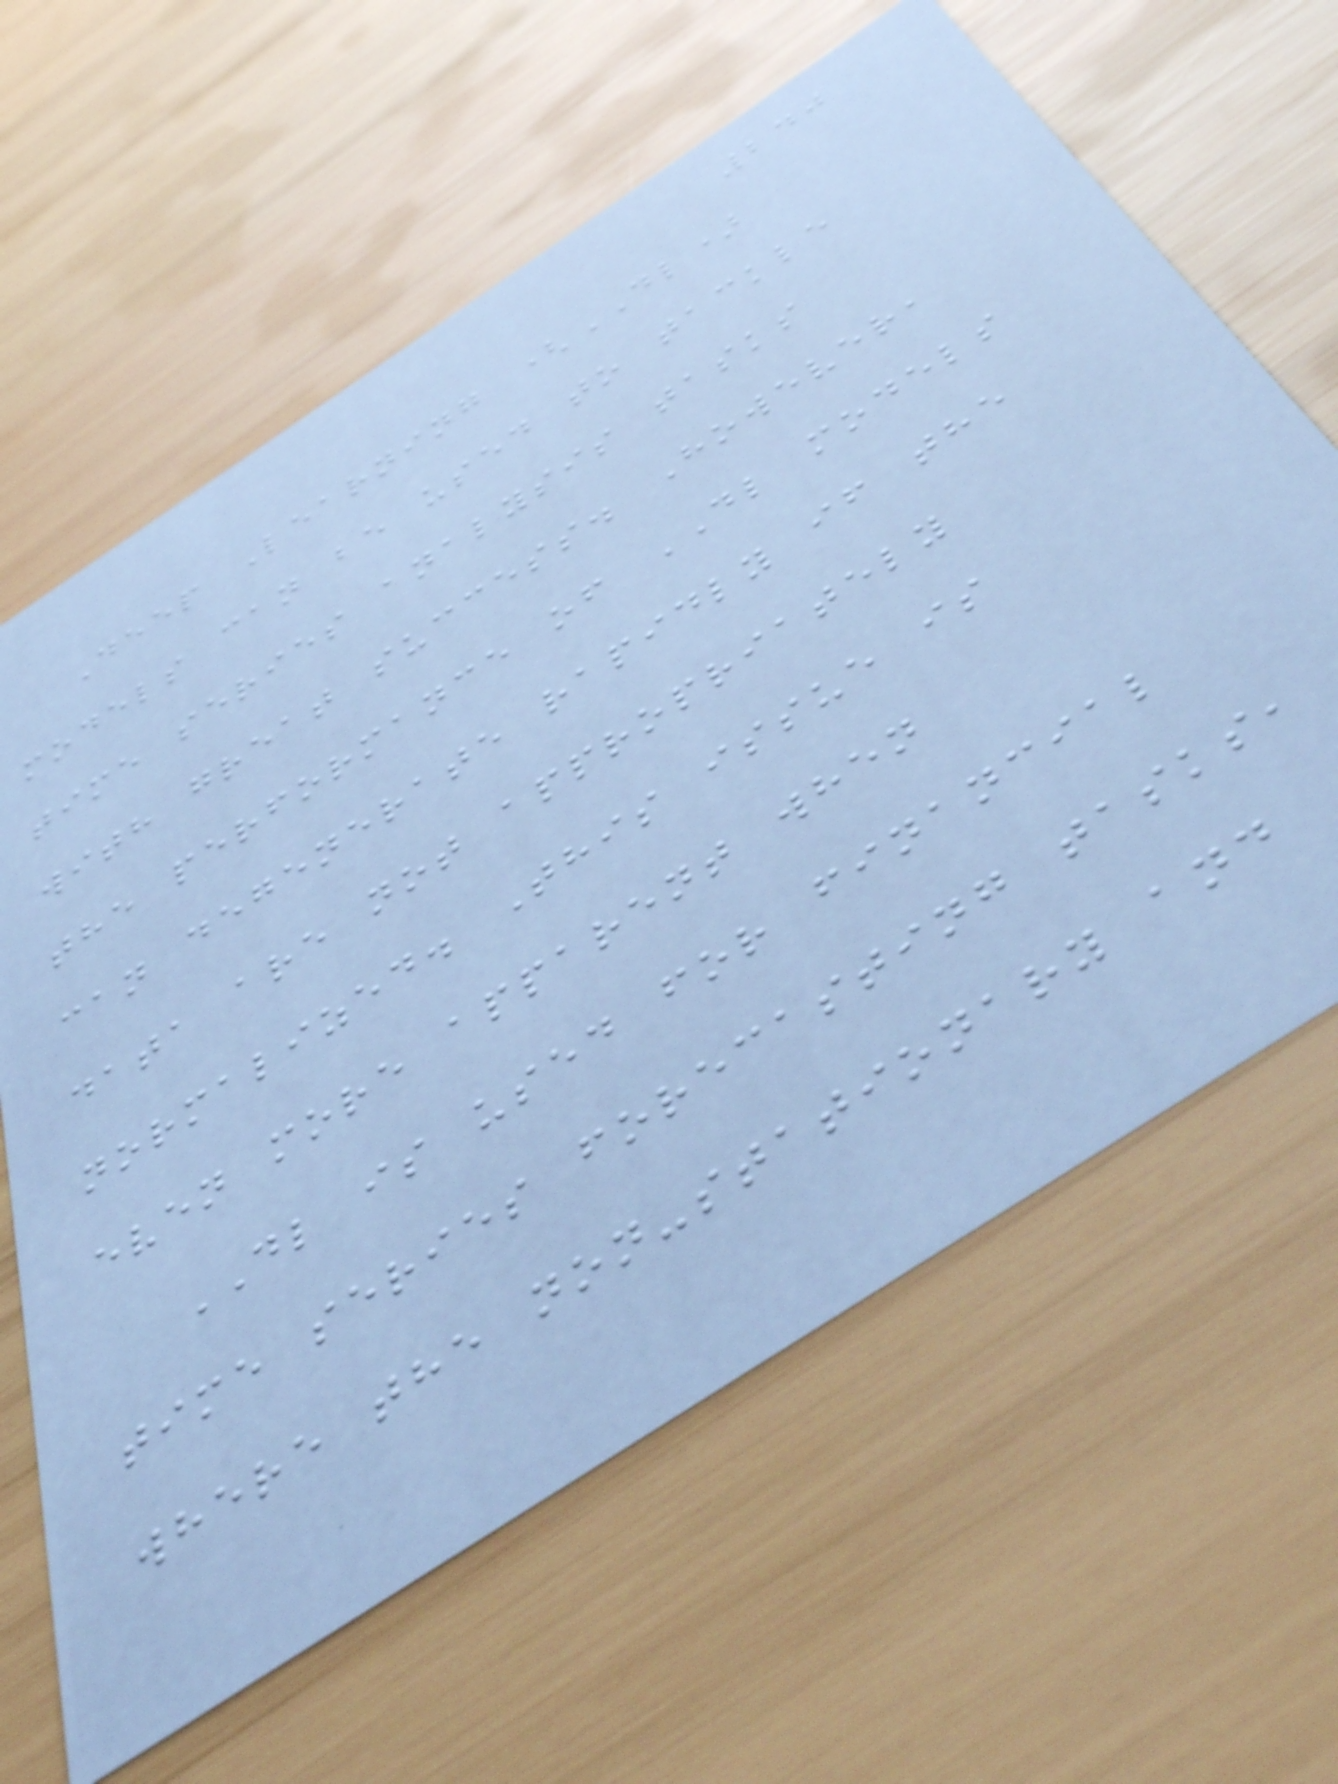240
Deep Learning (DL)
models can be used to tackle
time series analysis tasks
with great success. However,
the performance of DL models
can degenerate rapidly if the
data are not appropriately
normalized. This issue is
even more apparent when
DL is used for financial
time series forecasting tasks,
where the non-stationary and
